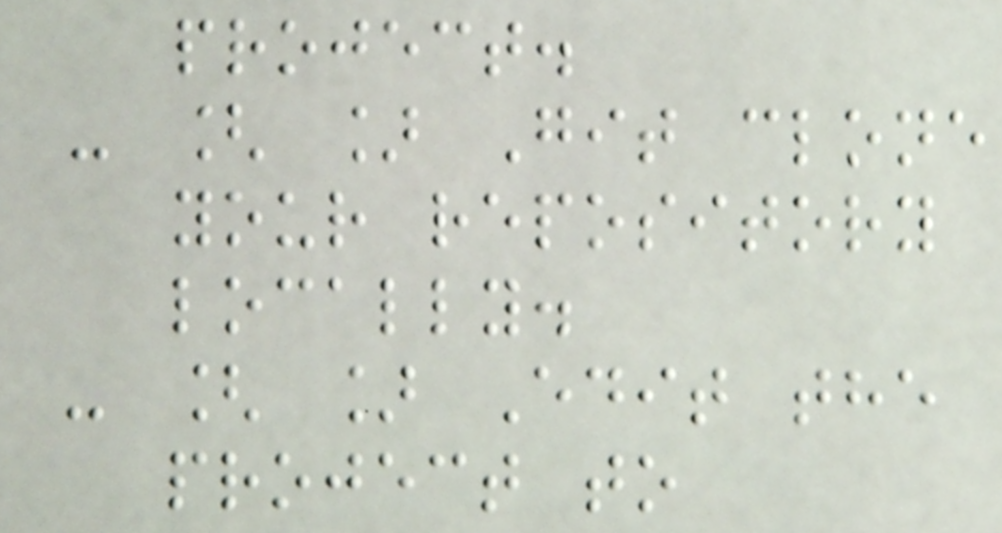project.
- [ ] Git clone
your repository
locally.
- [ ] Edit the
project to
